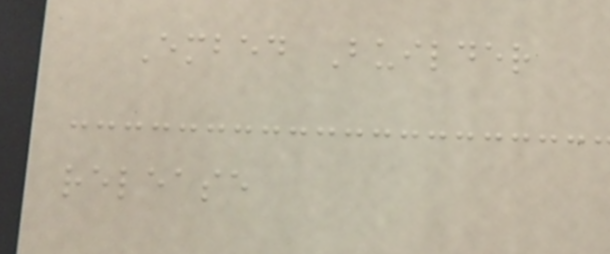Embed Builder
release
